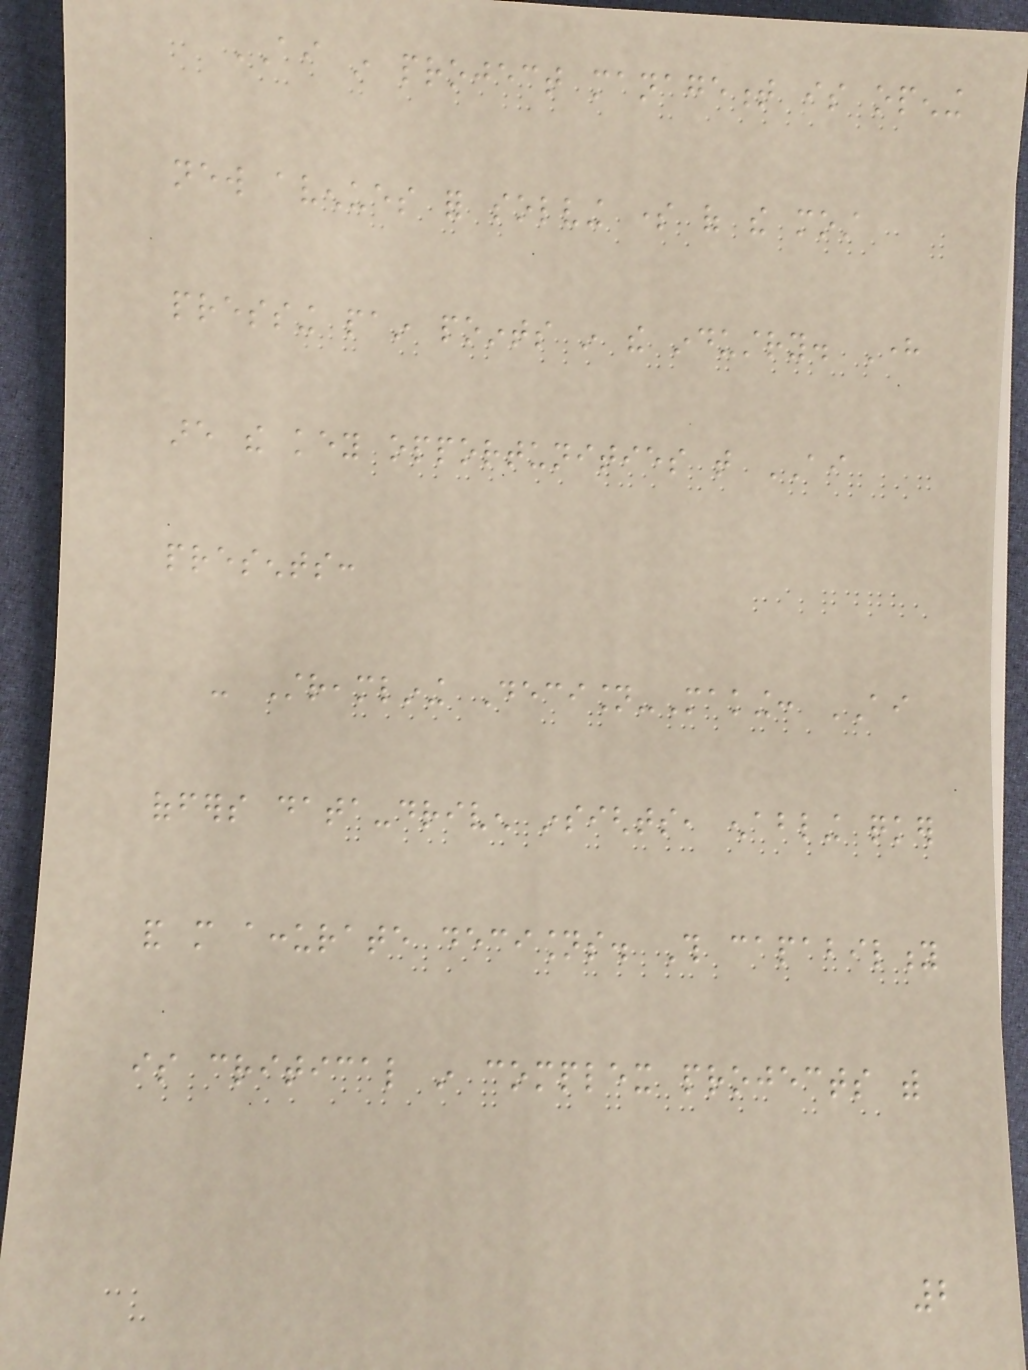AI in project management is opening
new avenues for solving some of the most
pressing pain points in the industry. Here
are the key opportunities that AI
presents:
- Streamlining Decision-Making: AI
offers data-driven insights, enabling quicker
and more accurate decisions. This capability
is critical in complex projects with
2
